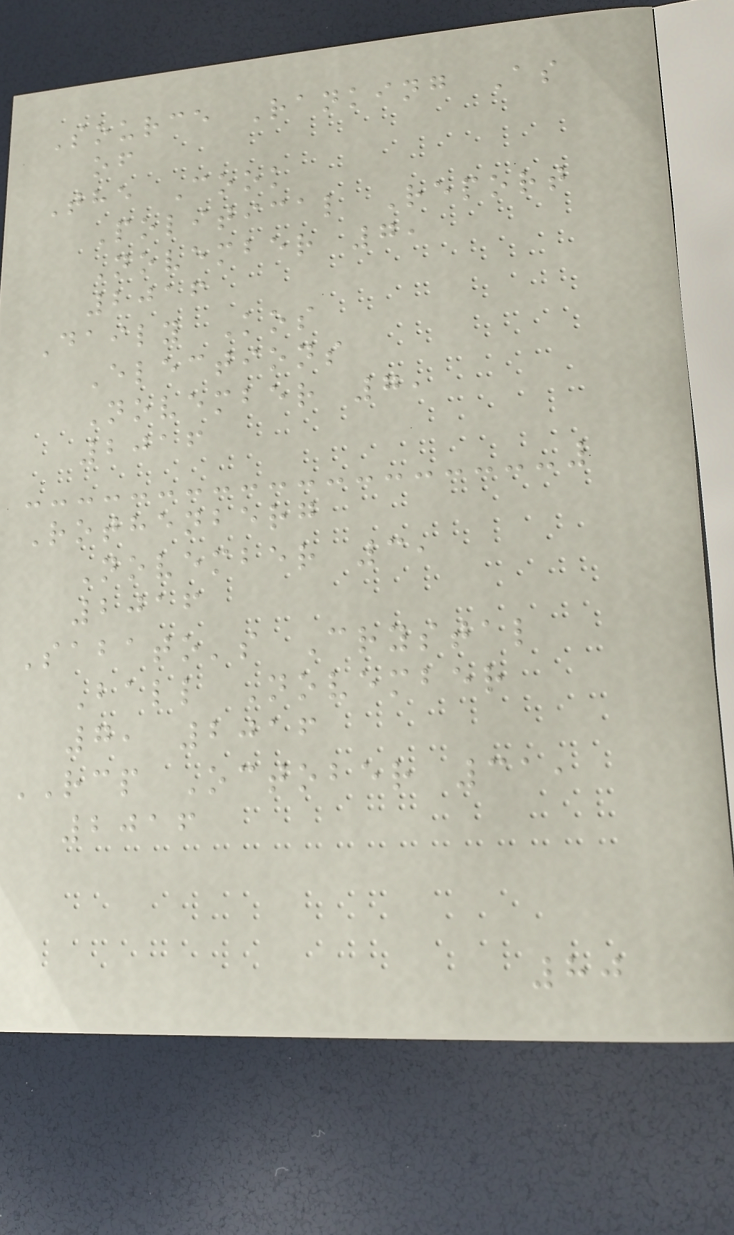Source Ranking As
of
The Cook
Political Report
November 7,
2016
Daily Kos
Elections
November 7,
2016
Rothenberg
November 3,
2016
Sabato's Crystal
Ball November
7, 2016
RCP October 31,
2016
80
